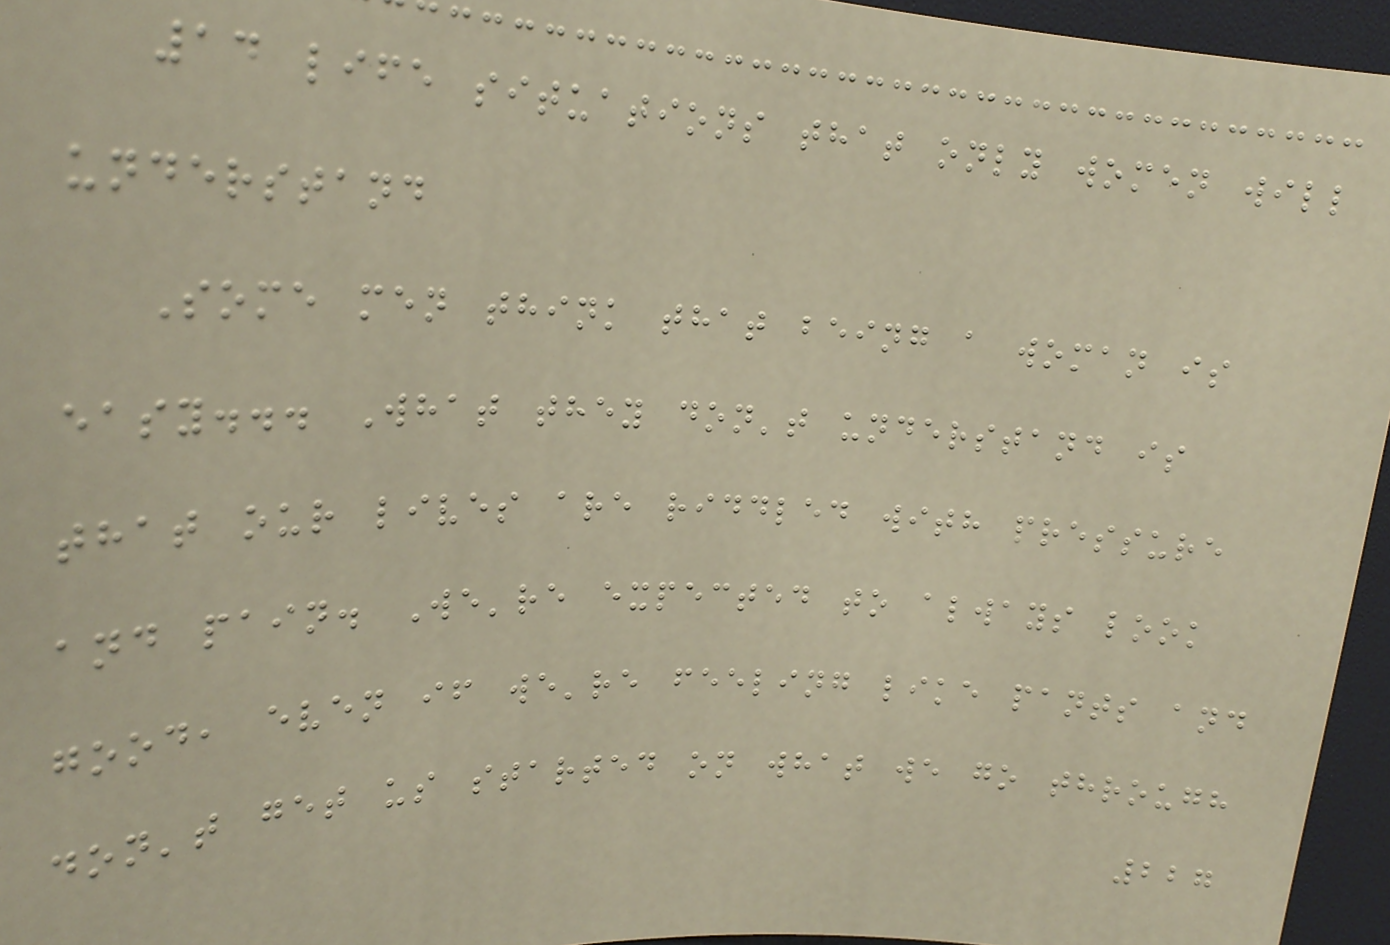14 life situations that only women will
understand
Some men think that being a woman is
easy... What they don't understand is
that our lives are riddled with pressure
and pain. We're expected to always look
good, even if we're feeling like pants and
don't get us started on what we go through
227
